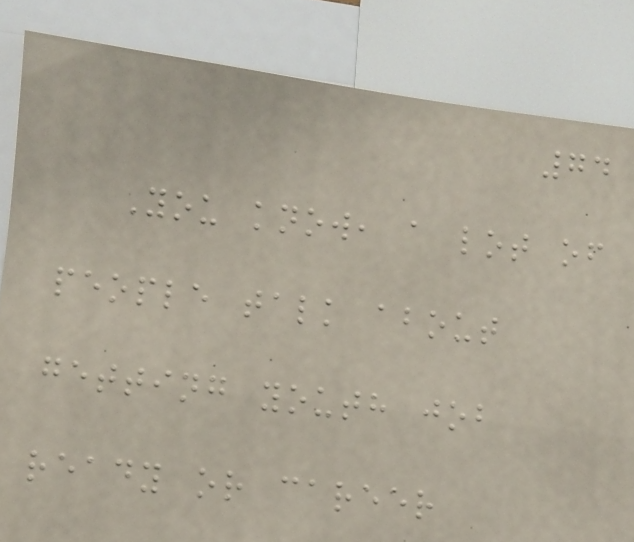74
You know, a lot of
people talk about
getting youth job
ready or career
